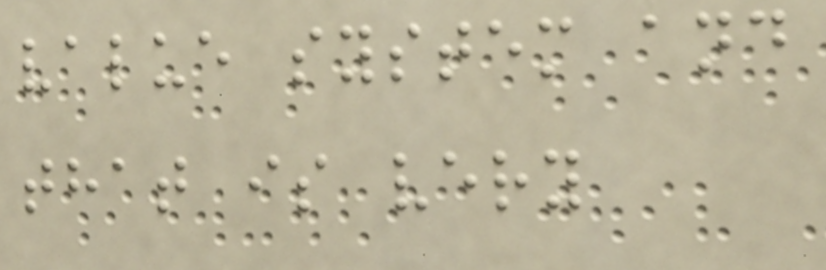value system and
that is very
